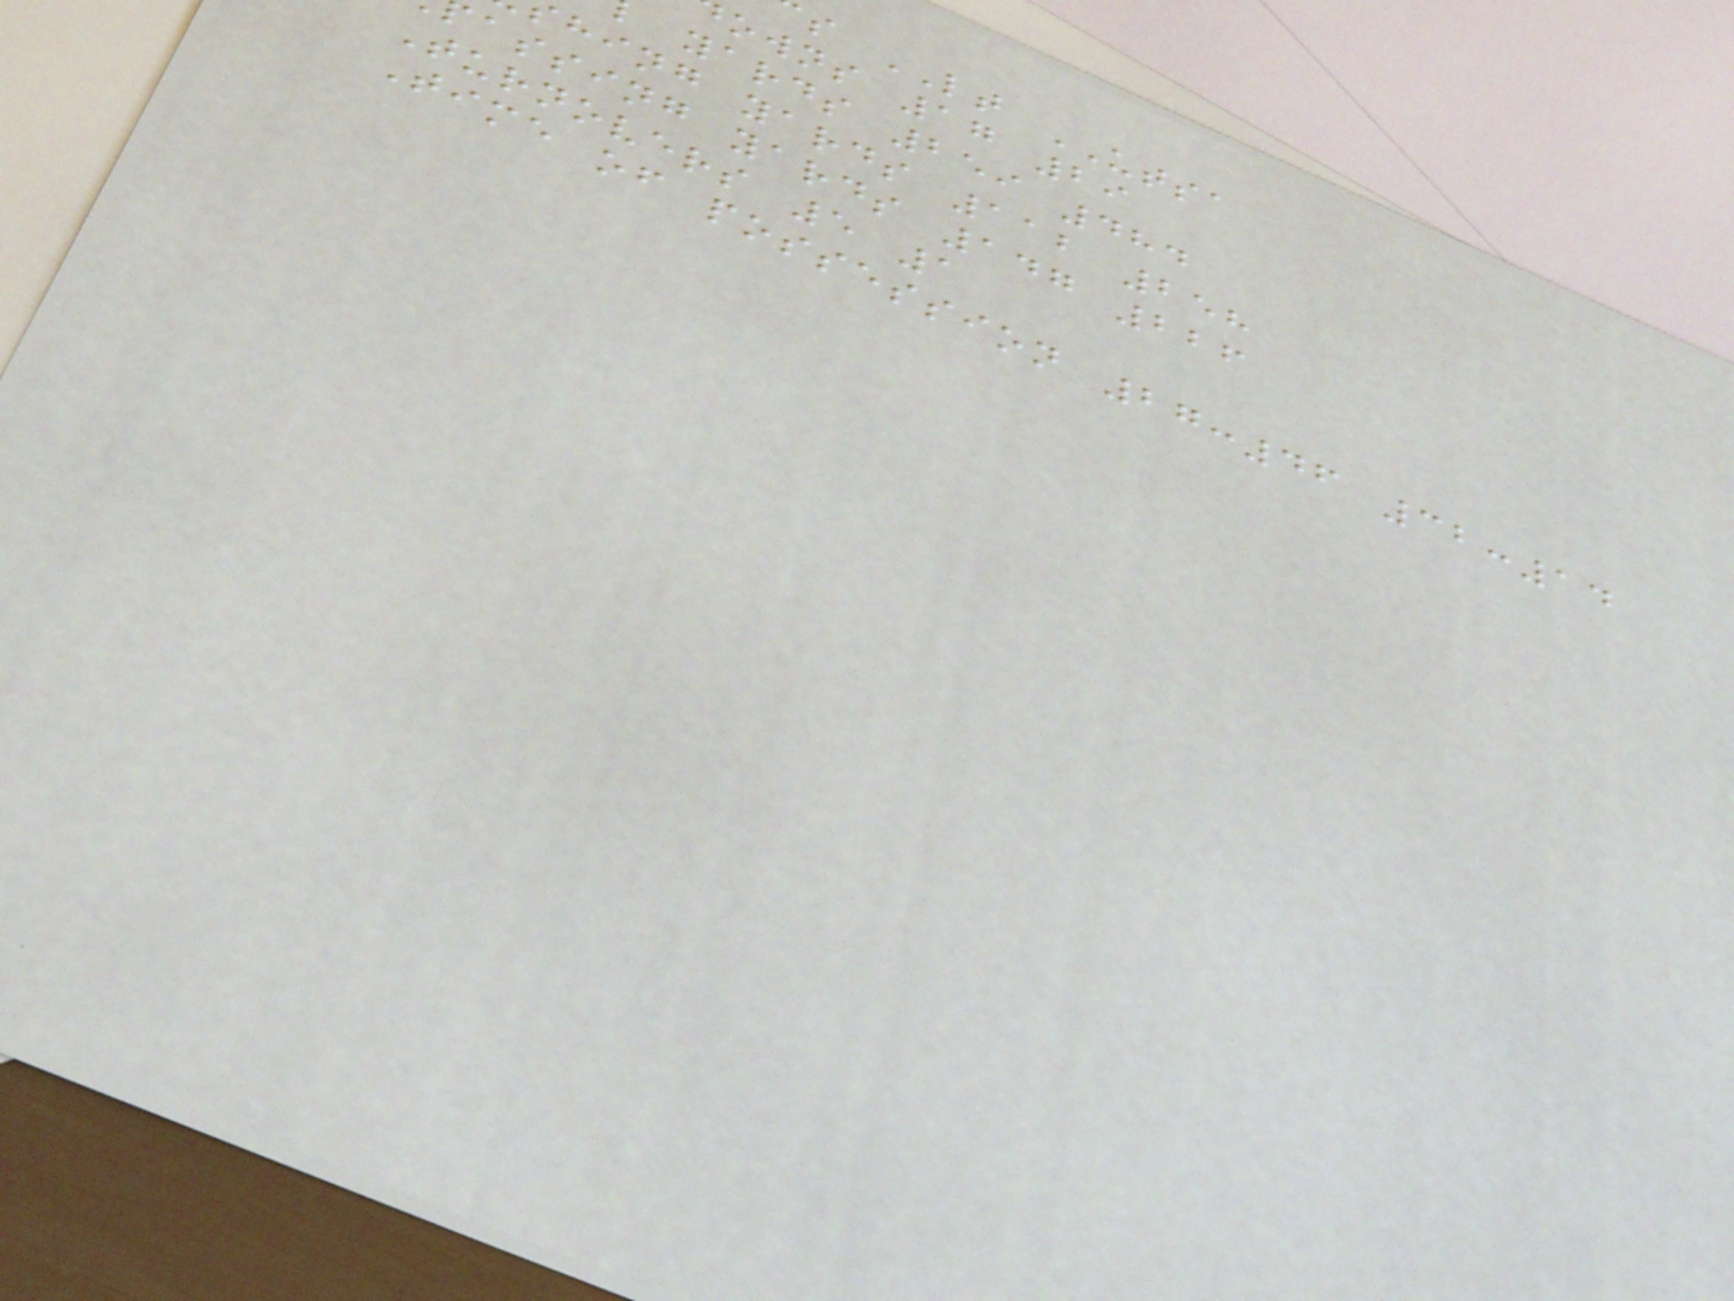s LT UTSA
owns 17 29
yards 259 484
hing yards 112 258
assing yards 147 226
Turnovers 5 1
Time of possession 27:46 32:14
